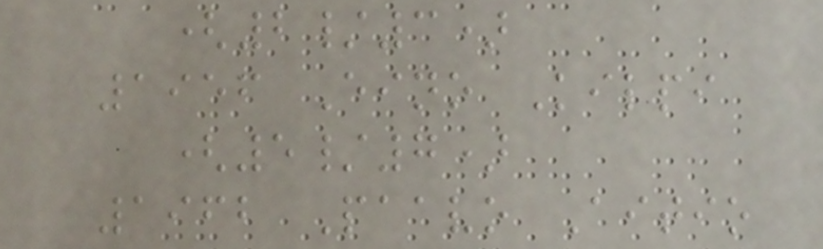(2/3)
1956 Eino Kilpi
(5/7)
1962 Paavo Aitio
